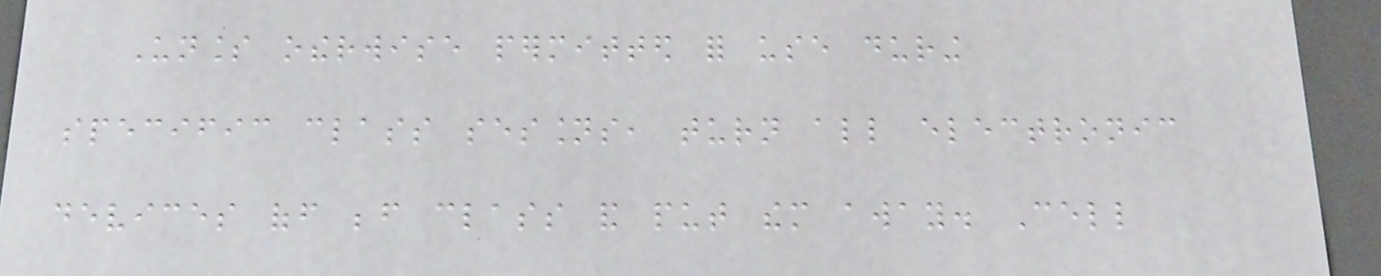Unless otherwise permitted for use during
specific class sessions, turn all electronic
devices off before class and put them away. Cell
